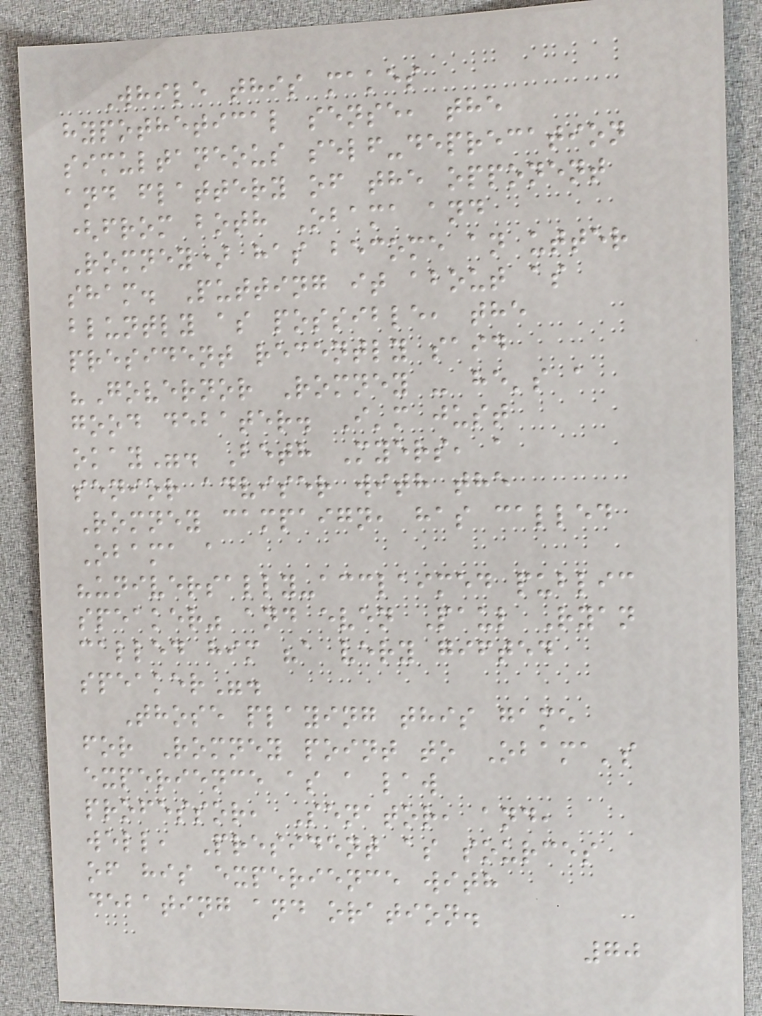While this makes
hypothetical sense, the
simultaneous self-deprecation
and flattery of the opponent
(from both Obama and
Romney) has become an utter
sham. Putting it about as
bluntly as possible, the
president recently said
"Governor Romney - he's a
good debater. I'm just
okay". Beth Myers, a
senior adviser with the
Romney campaign, has called
Obama a
"universally-acclaimed public
speaker" and even Paul Ryan
called him "a very gifted
speaker".
Those playing this game
for Romney point to Obama's
experience as a law
professor, Senator, and,
well, President as sources
of his experience with
debating and oration.
70
